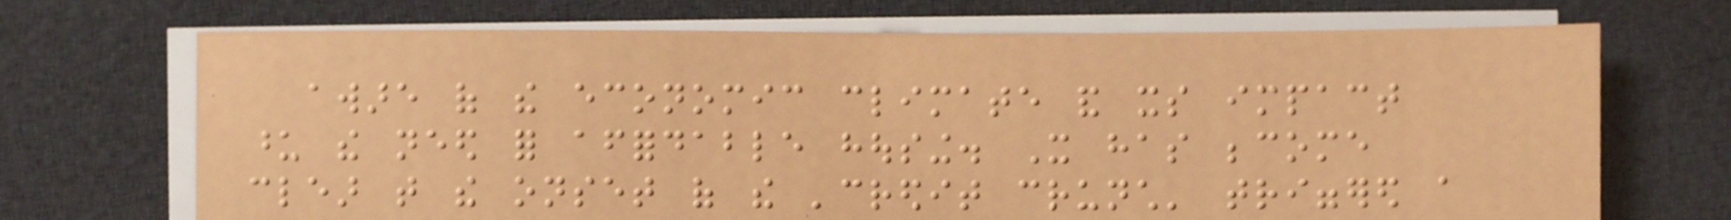aware of the economic climate and its impact
upon the need for affordable housing. It has become
clear that the onset of the 'credit crunch' triggered a
